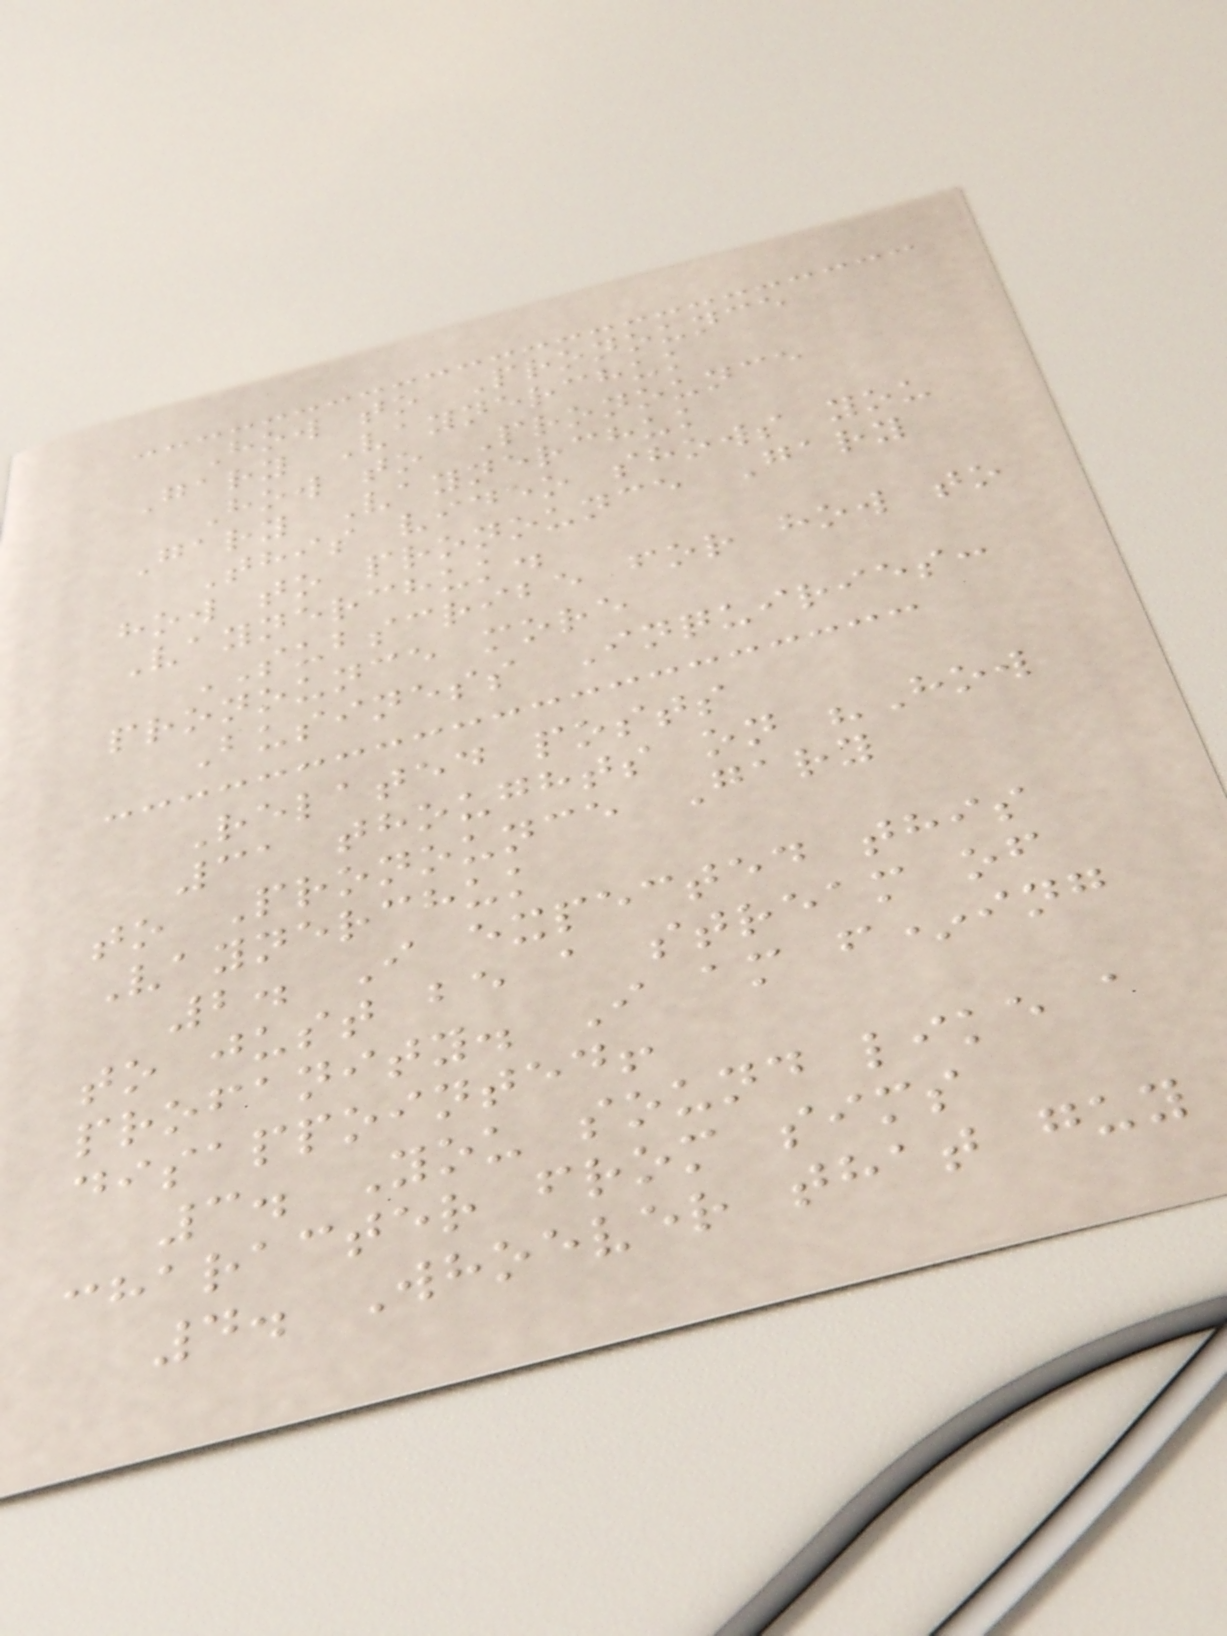How to Pronounce
Gary Vaynerchuk
How to Pronounce
Gary Vaynerchuk
This video shows you
how to pronounce Gary
Vaynerchuk.
SUBSCRIBE for how to
pronounce more
Business Inquiries:
Related posts
31 thoughts on "How
to Pronounce Gary
Vaynerchuk
2. I expected this
to just be a stream of
profanity. I am f*ing
disappointed!
3. You sound like a
character from sims
4. Whoever that guy
